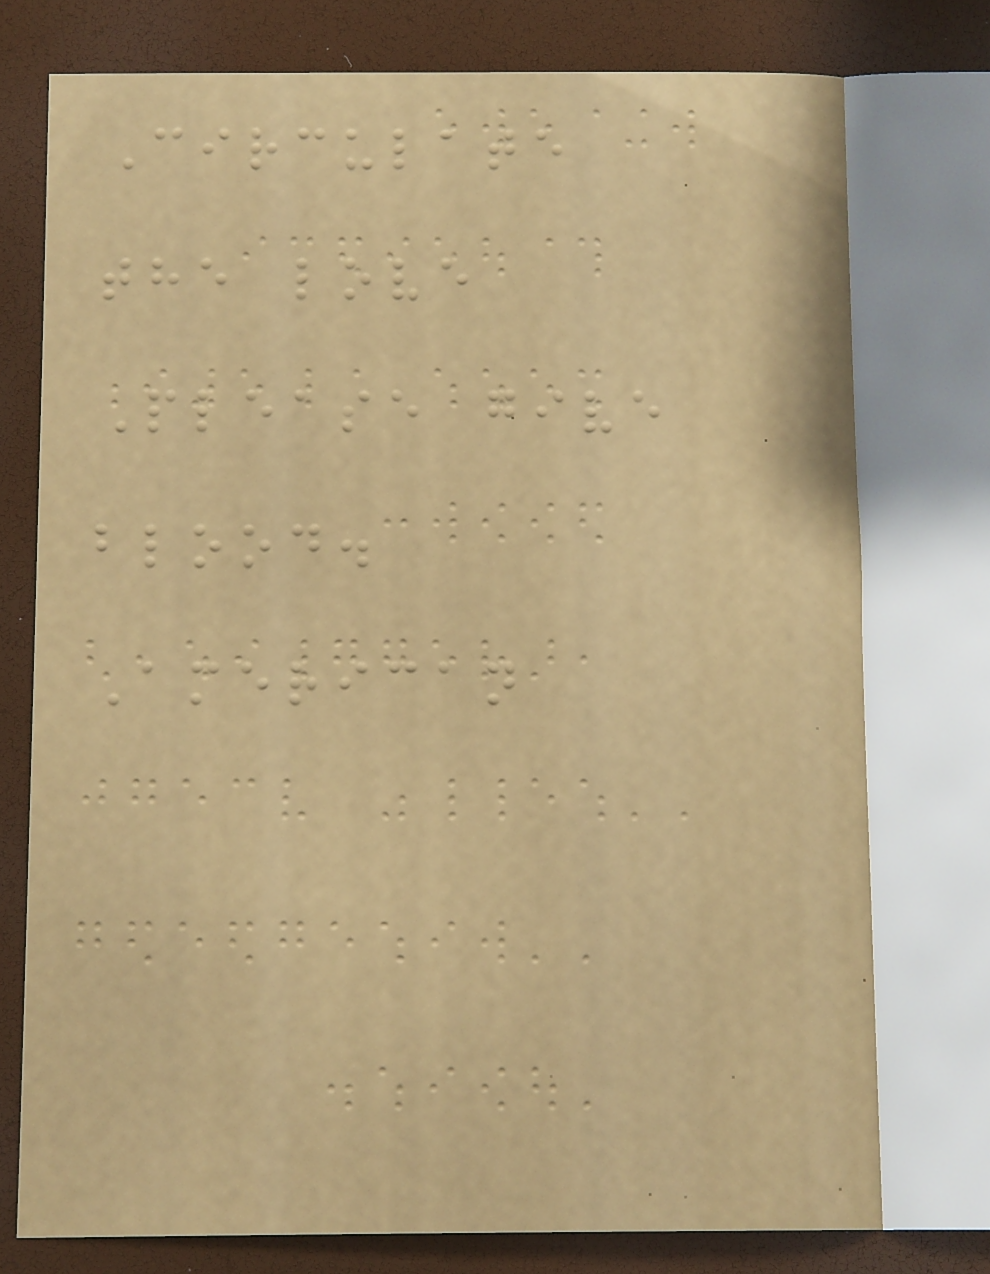Circulate
the love
Please give
blood.
American
